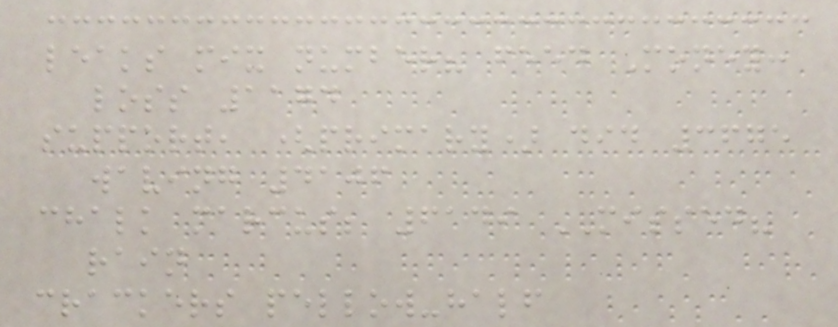leaks mix number? feed Money:
loss 1174
support, (primary) did 3675
waving 4106
chalk marcus; 6149 MISSED?
rain
crackers pellow-half
